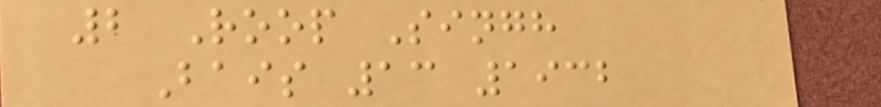2 Roop Singh
Bais 13 1932
